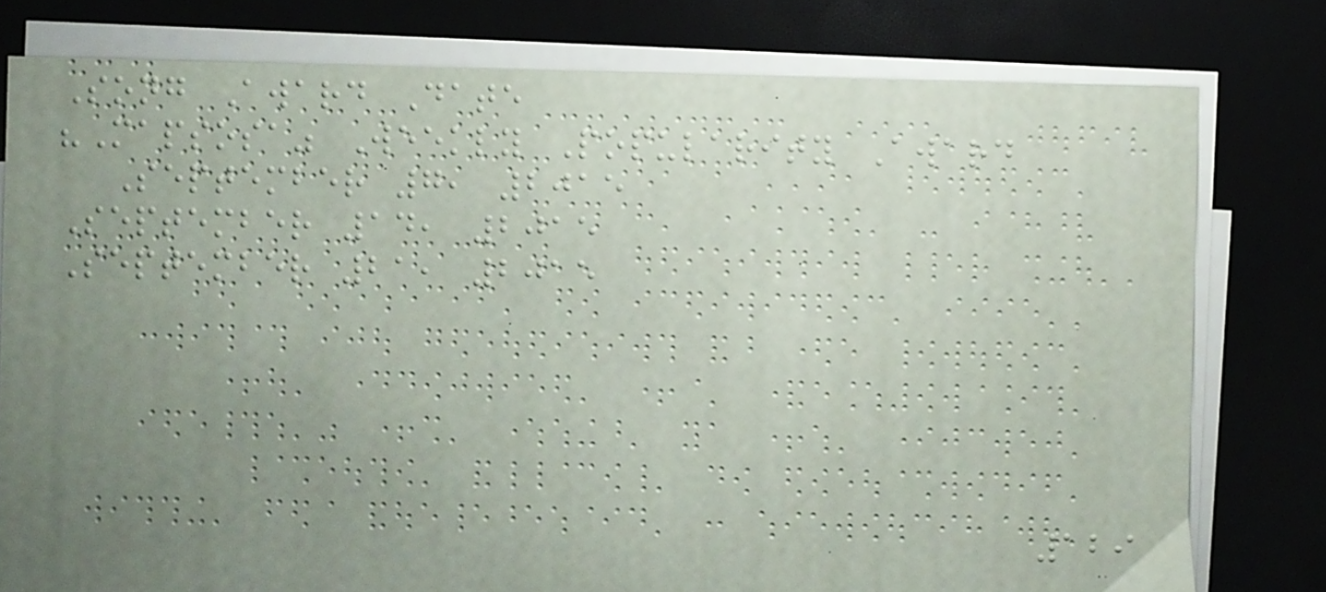Song Award Date
"Mapsosa" Weekly Popularity Award
September 7, 2015
September 14, 2015
September 21, 2015
129
